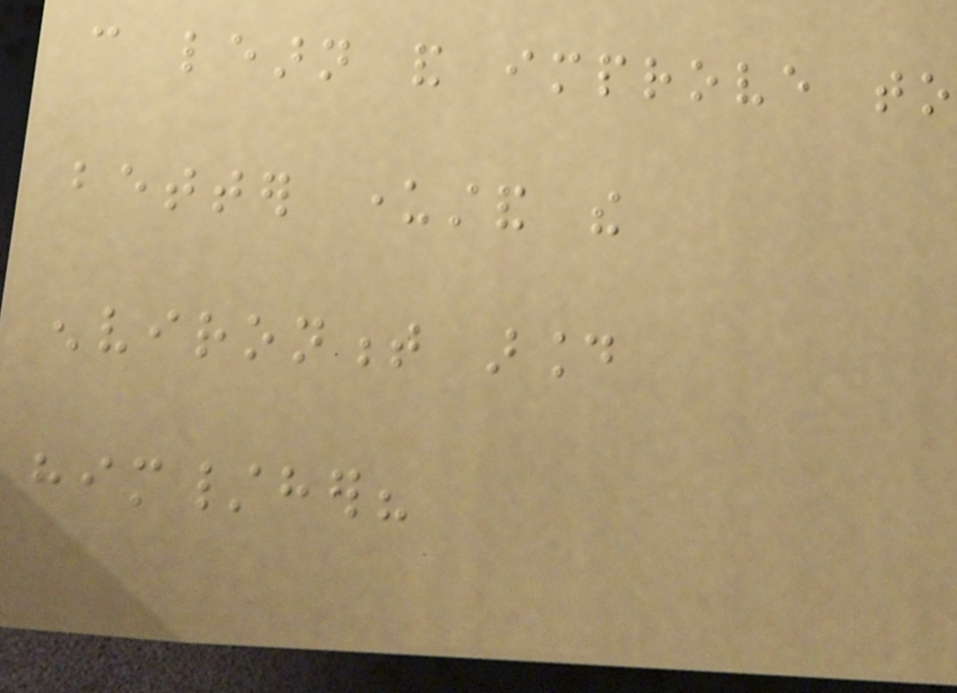can learn and improve to
better understand the
environment around
him/her?
